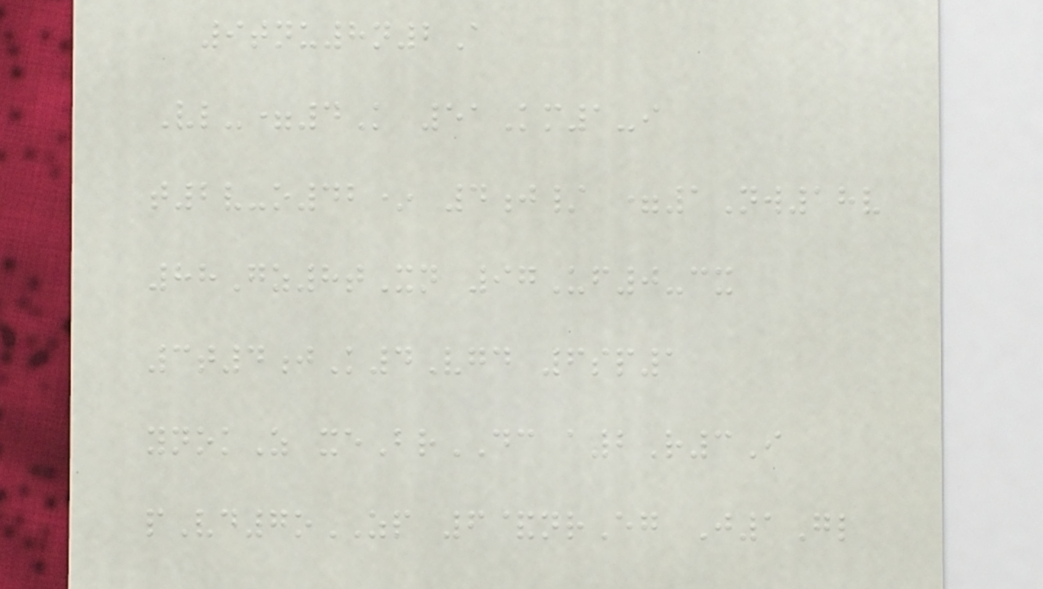9tnu8n2A
Vl-=4K 51Km1-i
t2v-o42* 4j/ =1Nw18v
88Gz8tXn 97Uf0-cx
3t4jK4Vgd 6sp1
ynokZ xeBrDC a2R3I
pVd7oZP 6&nrEg J1Gl
